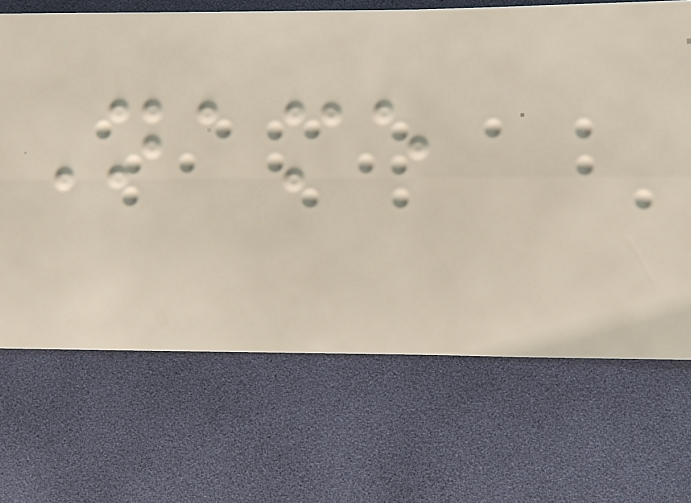Name
